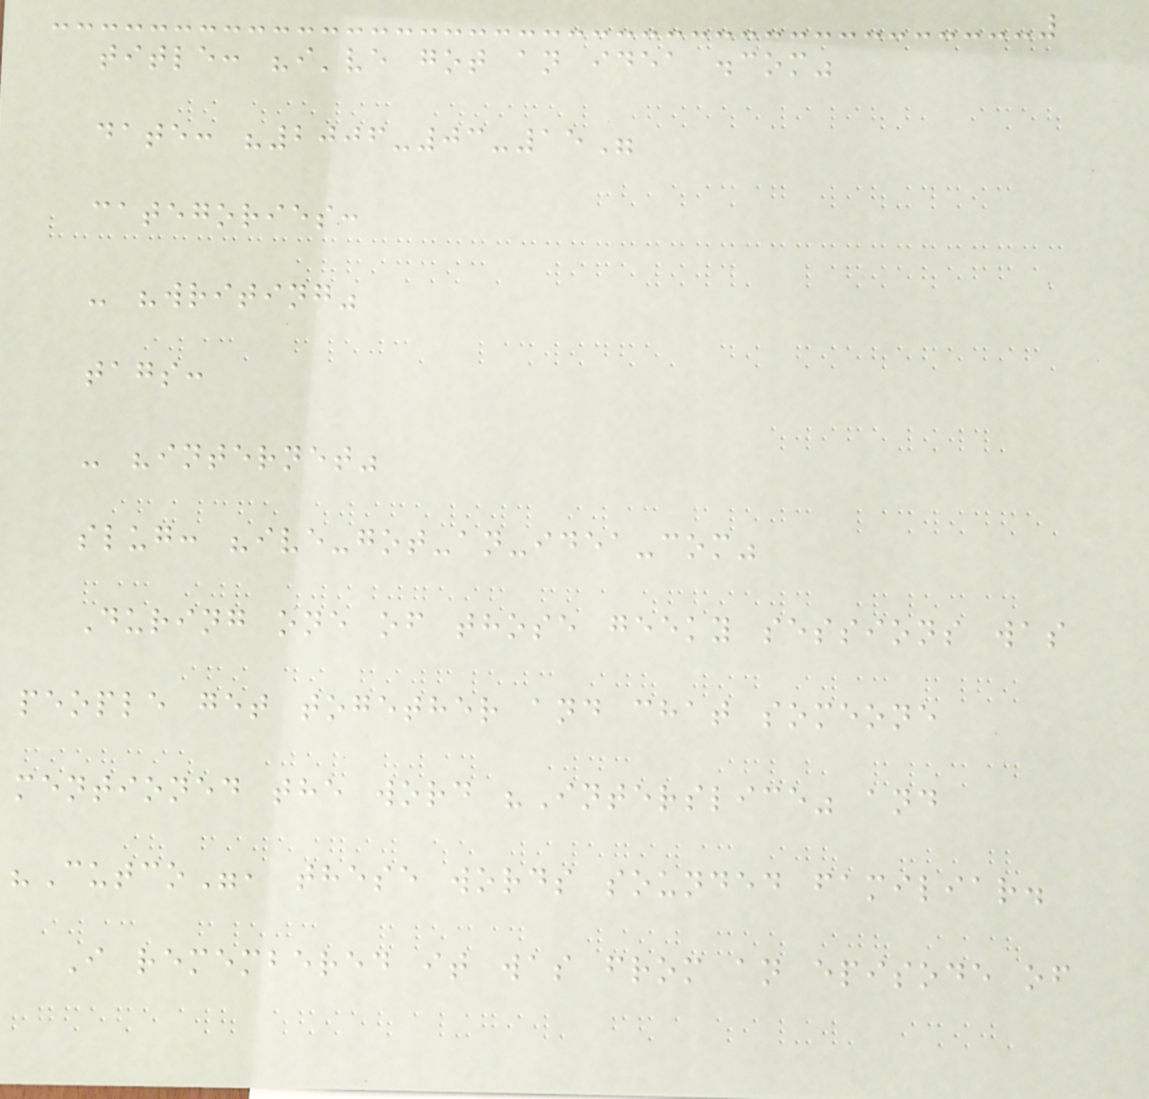title: "i've got an idea .com"
date: "2006-03-15"
categories:
- "writing"
tags:
- "internet"
slug: "ive-got-an-idea-com"
During one of those geeky sessions was
people get together and chat someone
mentioned the word "Interslice" and
"Cutco", these words sounded familiar.
I remembered it was from an episode of
